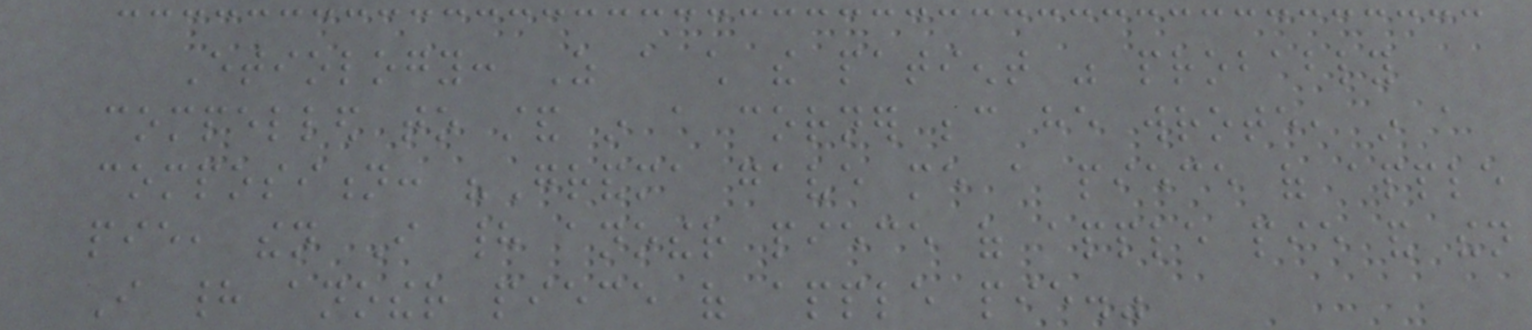Etiology: As a child the patient was probably
compelled to stand in a corner because he wrote, in a
composition: "Grandma gave me a piece of apple
pie, then I had another piece of apple pie and then
I had another piece of apple pie."
